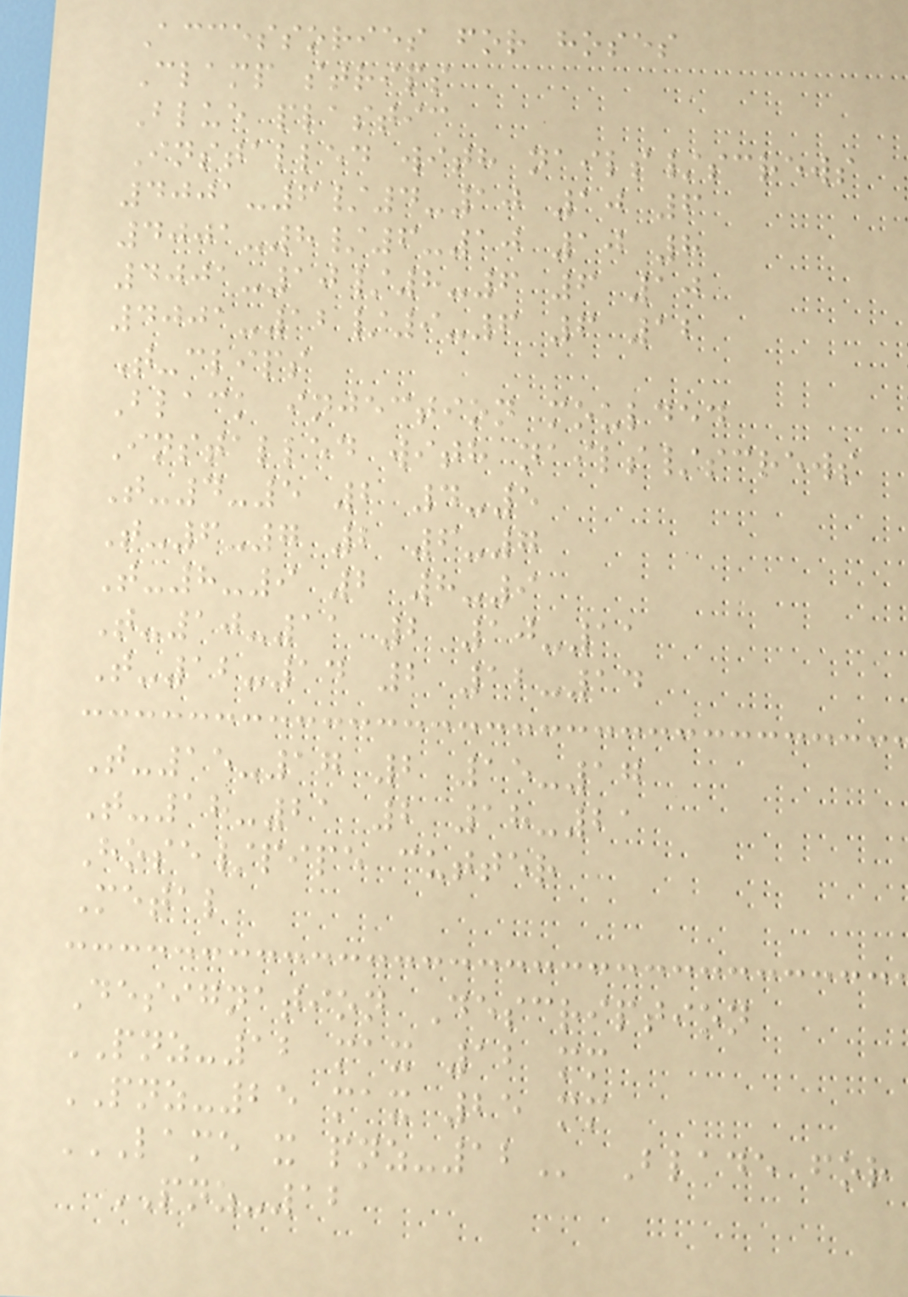Accessories for hoses
Clamp strips
Blue plastic
Installed with nails/screws
4001-6/4-10 10 6
4001-8/6-10 10 8
4001-10/8-6 6 10
4001-12/9-6 6 12
T-clips
Black injection moulded
Installed with nails/screws
T-4-5 2 4-5
T-6-7 2 6-7
T-8-9 2 8-9
T-10-11 2 10-11
T-12-14 2 12-14
T-15-17 2 15-17
T-18-21 2 18-21
Hose/pipe cutter
Metal
Designation Description
PNZ-12 max 12 mm
PNZ-25 max 25 mm
LAME X PNZ-12 Blade for
PNZ-12
